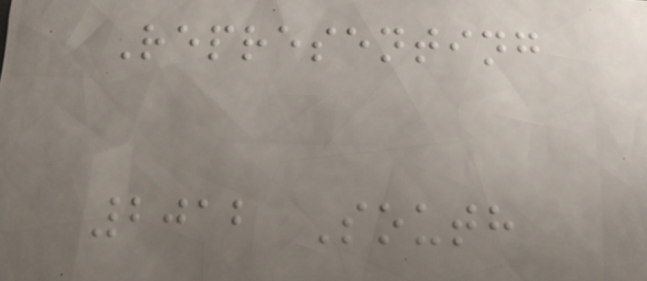Representing
2012 South
